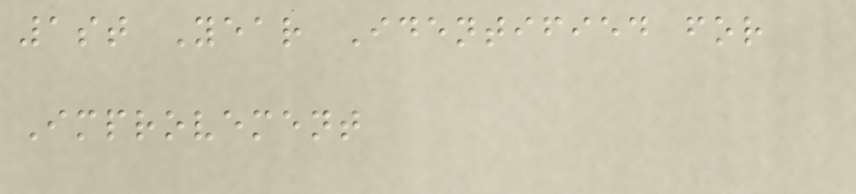1st Year Identified for
Improvement
